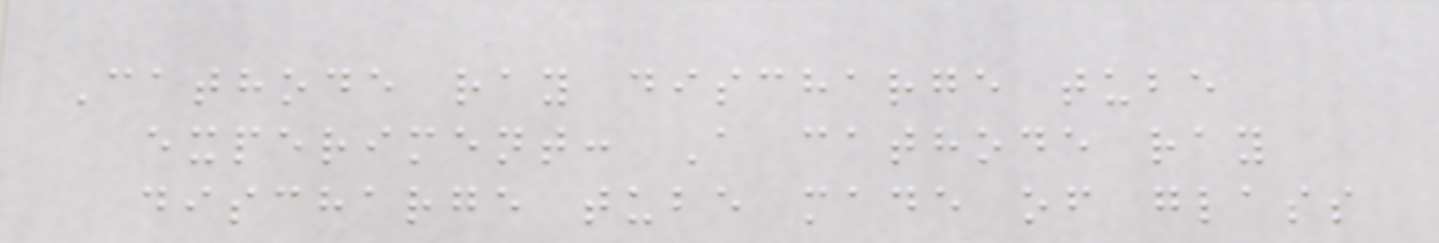Cathode ray discharge tube
experiment: A cathode ray
discharge tube made of glass
